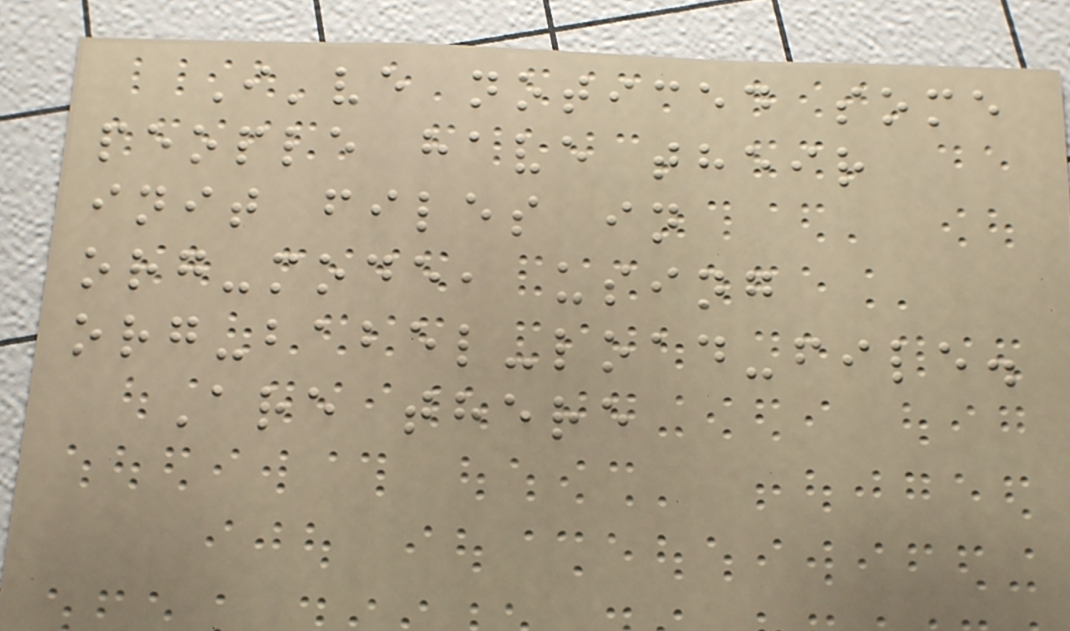I've noticed some
people have their
init files in
org-mode, using
org-babel-load-file.
Are there
